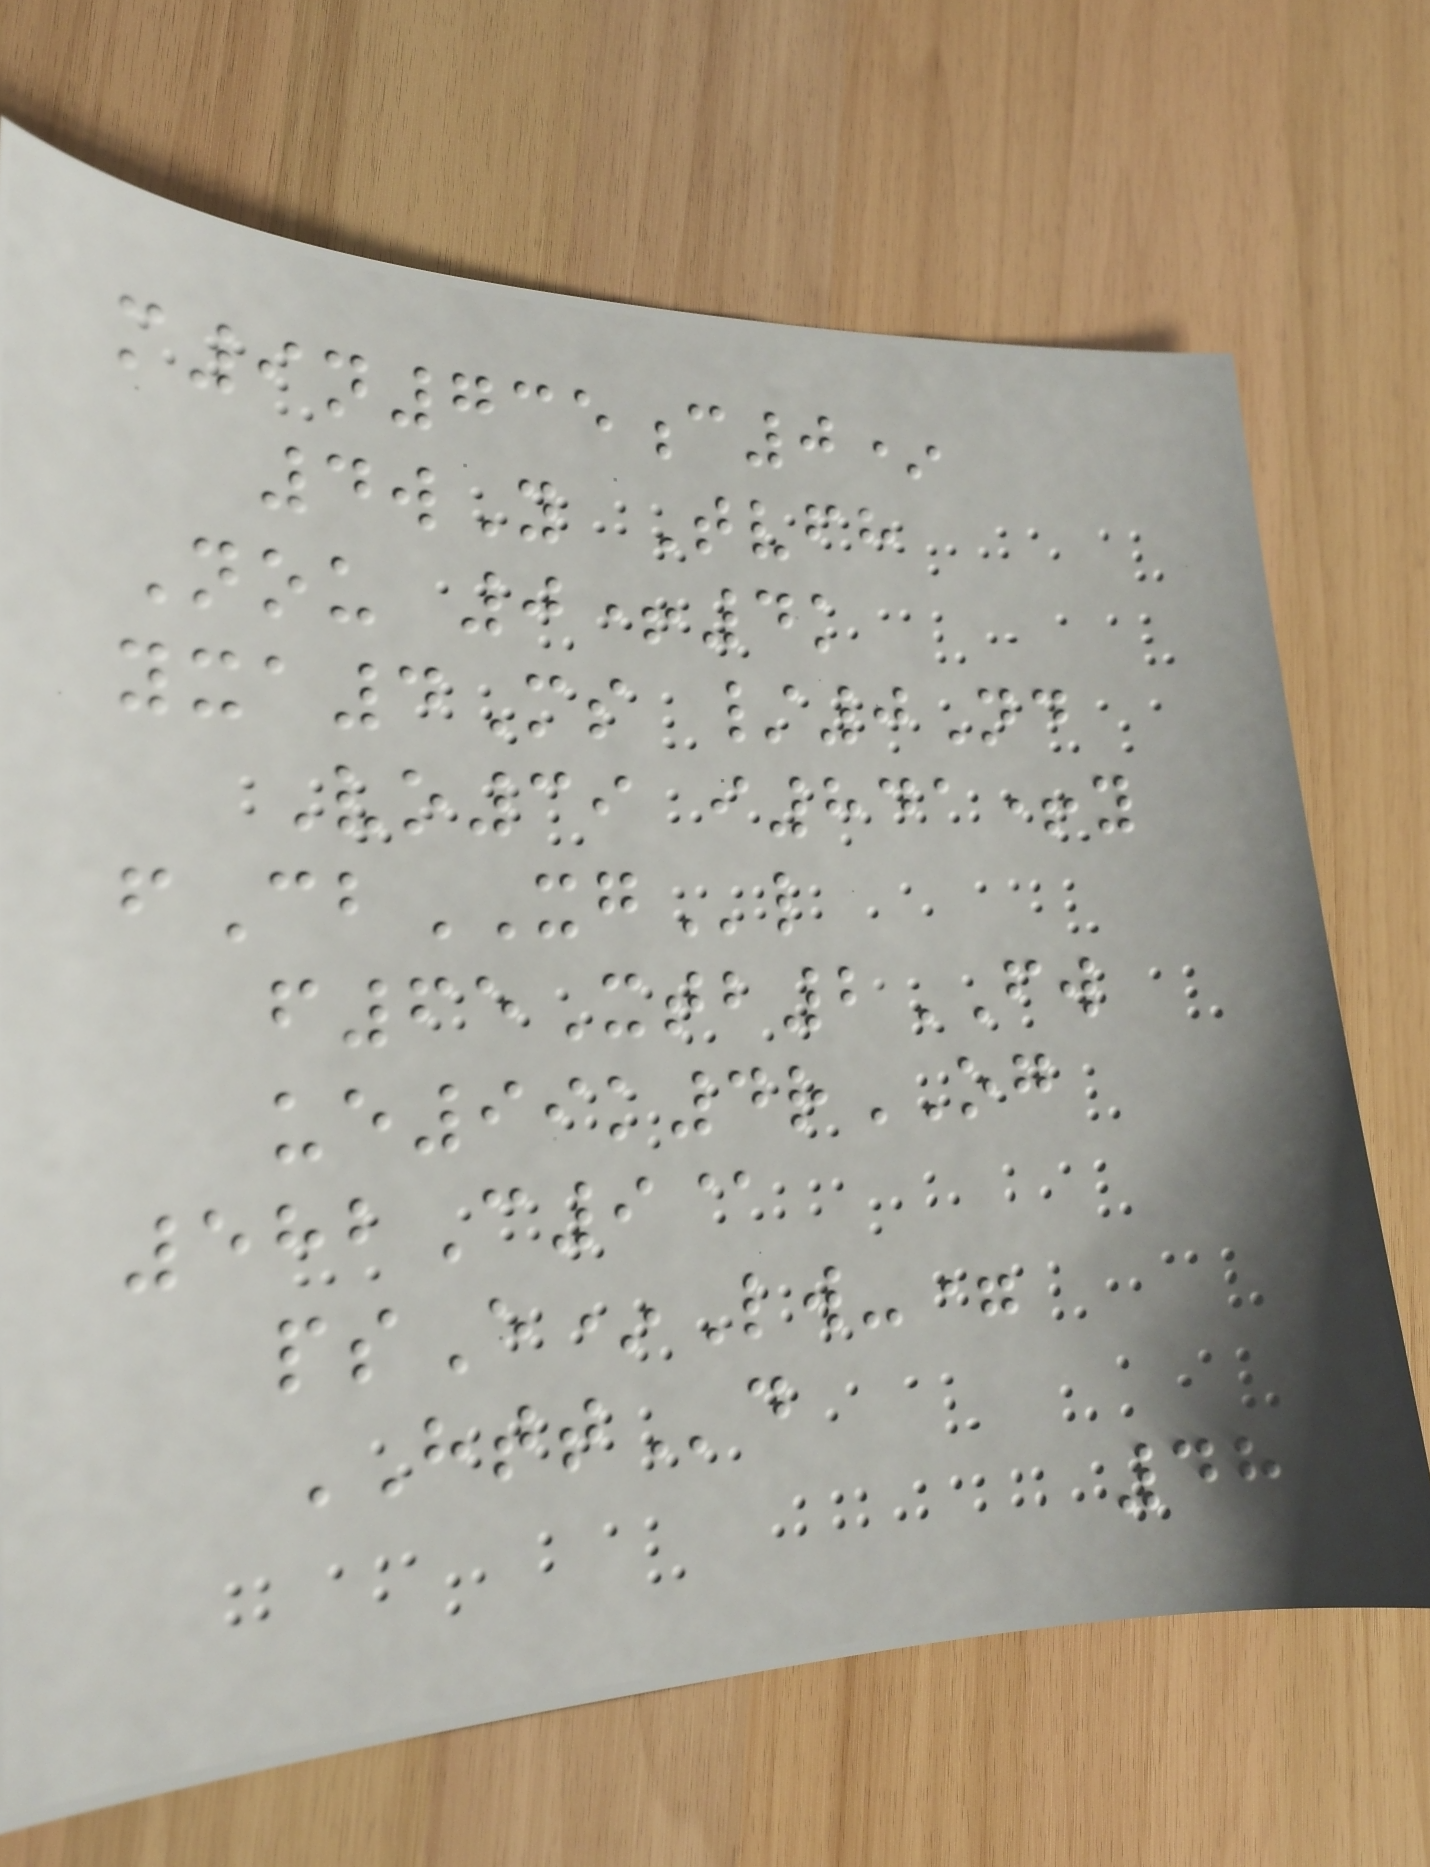m9n735c0*
4wY Tvfh
Nou 0+4k
yxa4Ms /0Nd
Vo39 i841+y
fCbXGl
f65Xtb2FW
ue99k4rOG
582C9@
psE*Lw-=
HTTd
48
